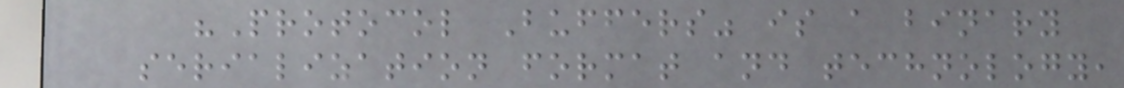"Protocol Buffers" is a binary
serialization format and technology,
